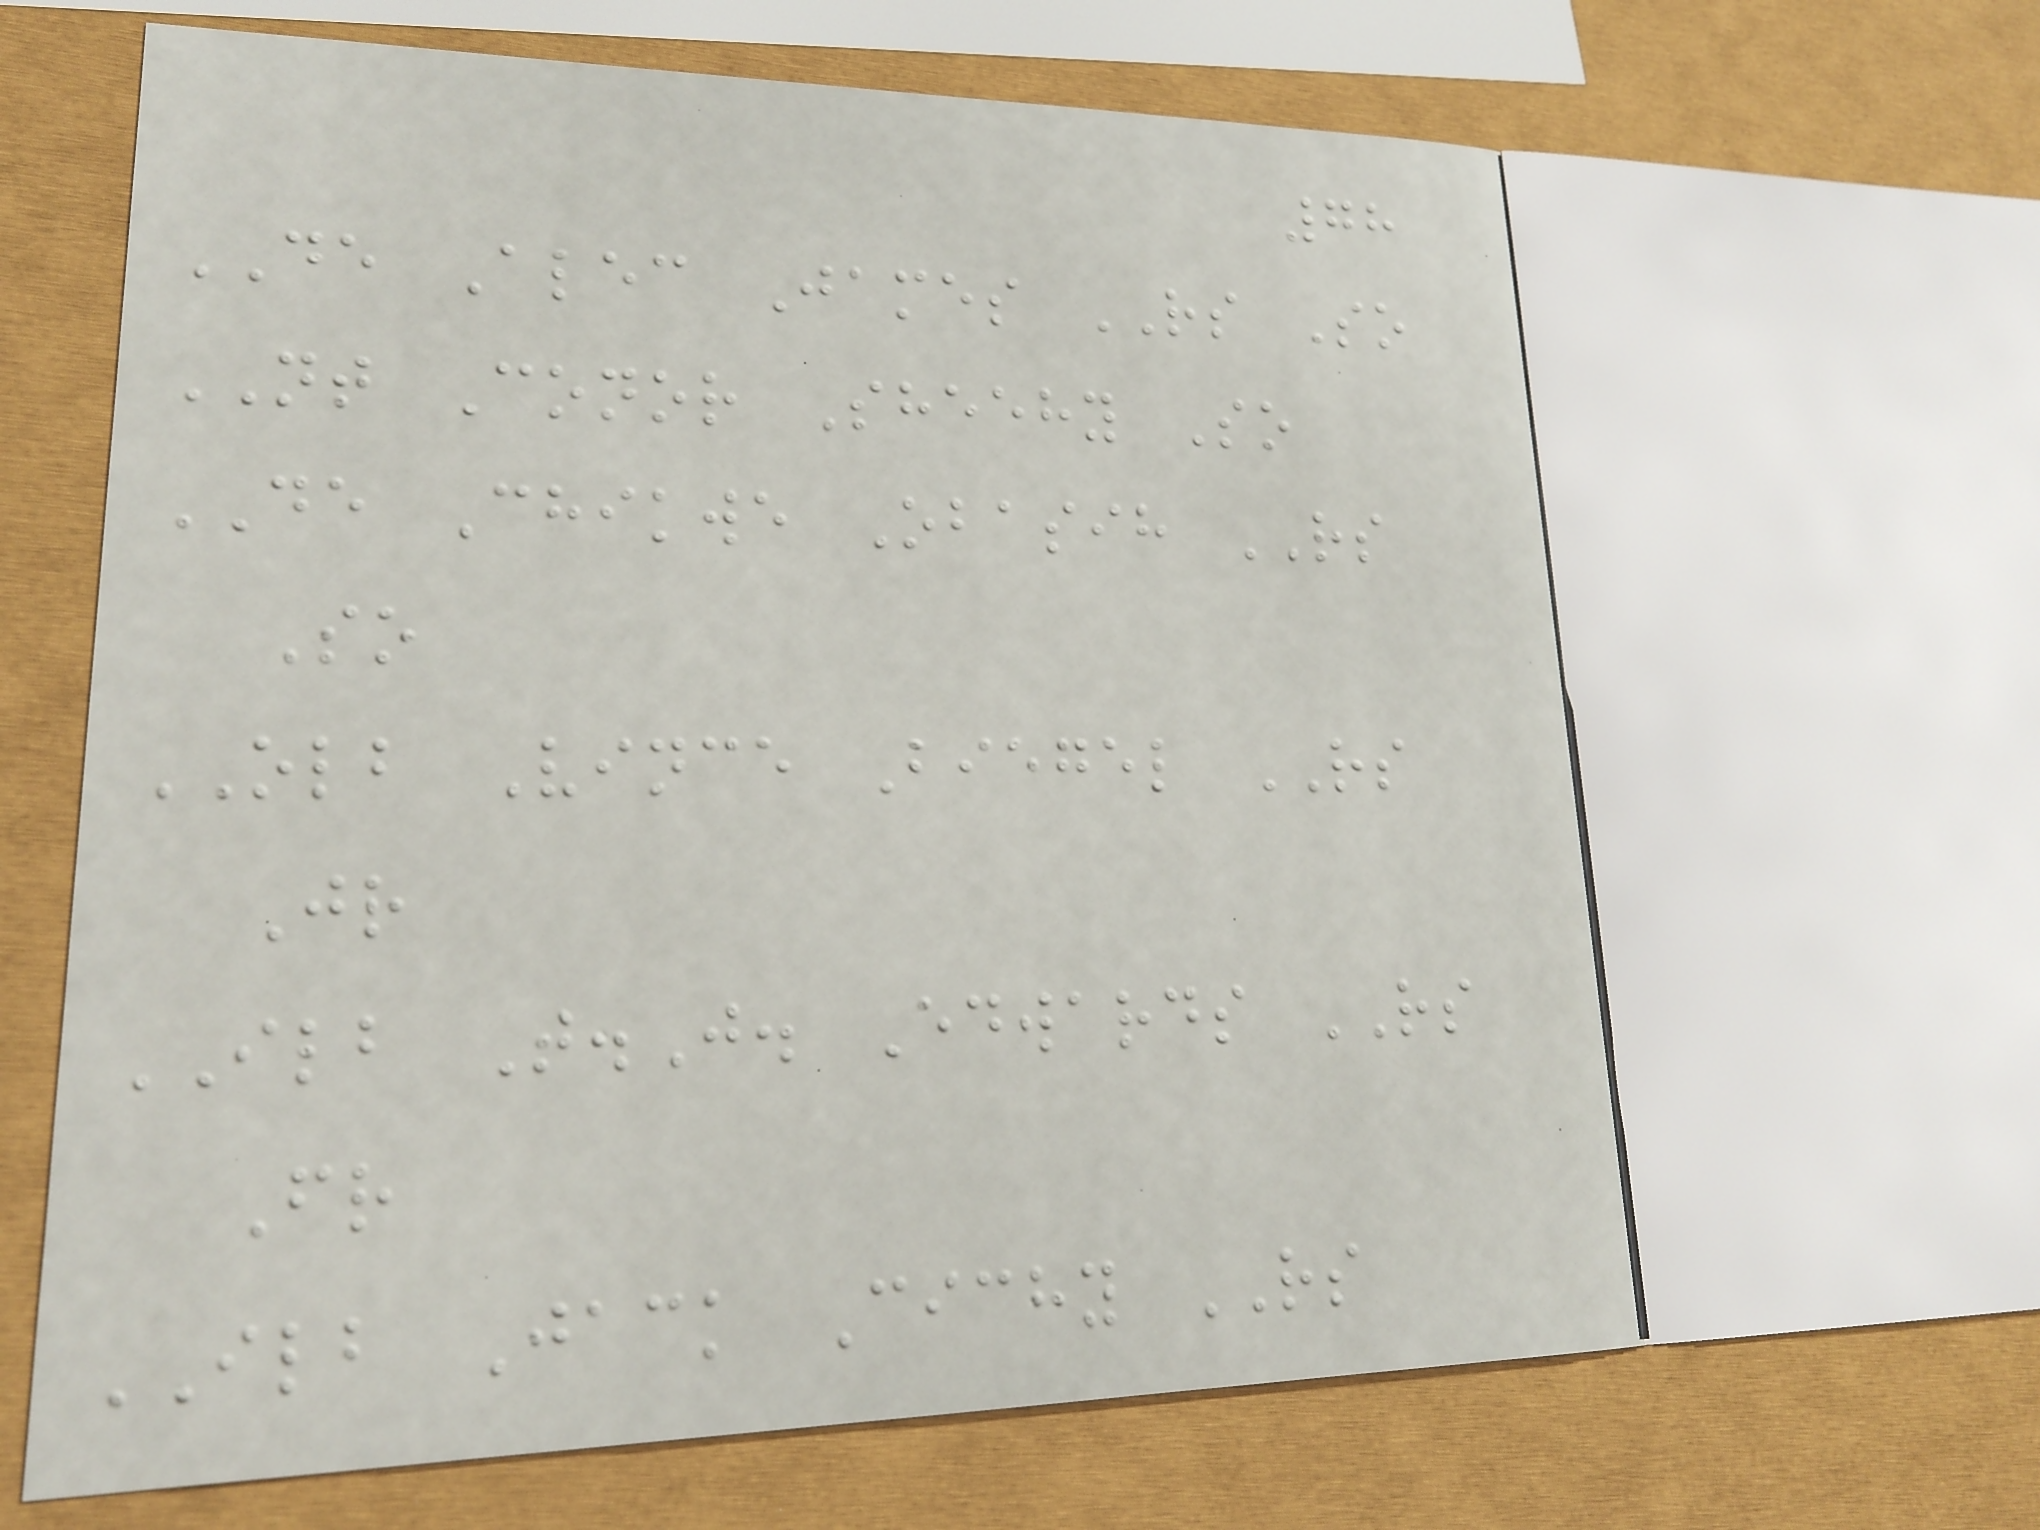78
DE Alec James RS So
NT Conor Sheehy So
DE Chikwe Obasih RS
So
OLB Vince Biegel RS
Jr
ILB T.J. Edwards RS
Fr
ILB Jack Cichy RS
